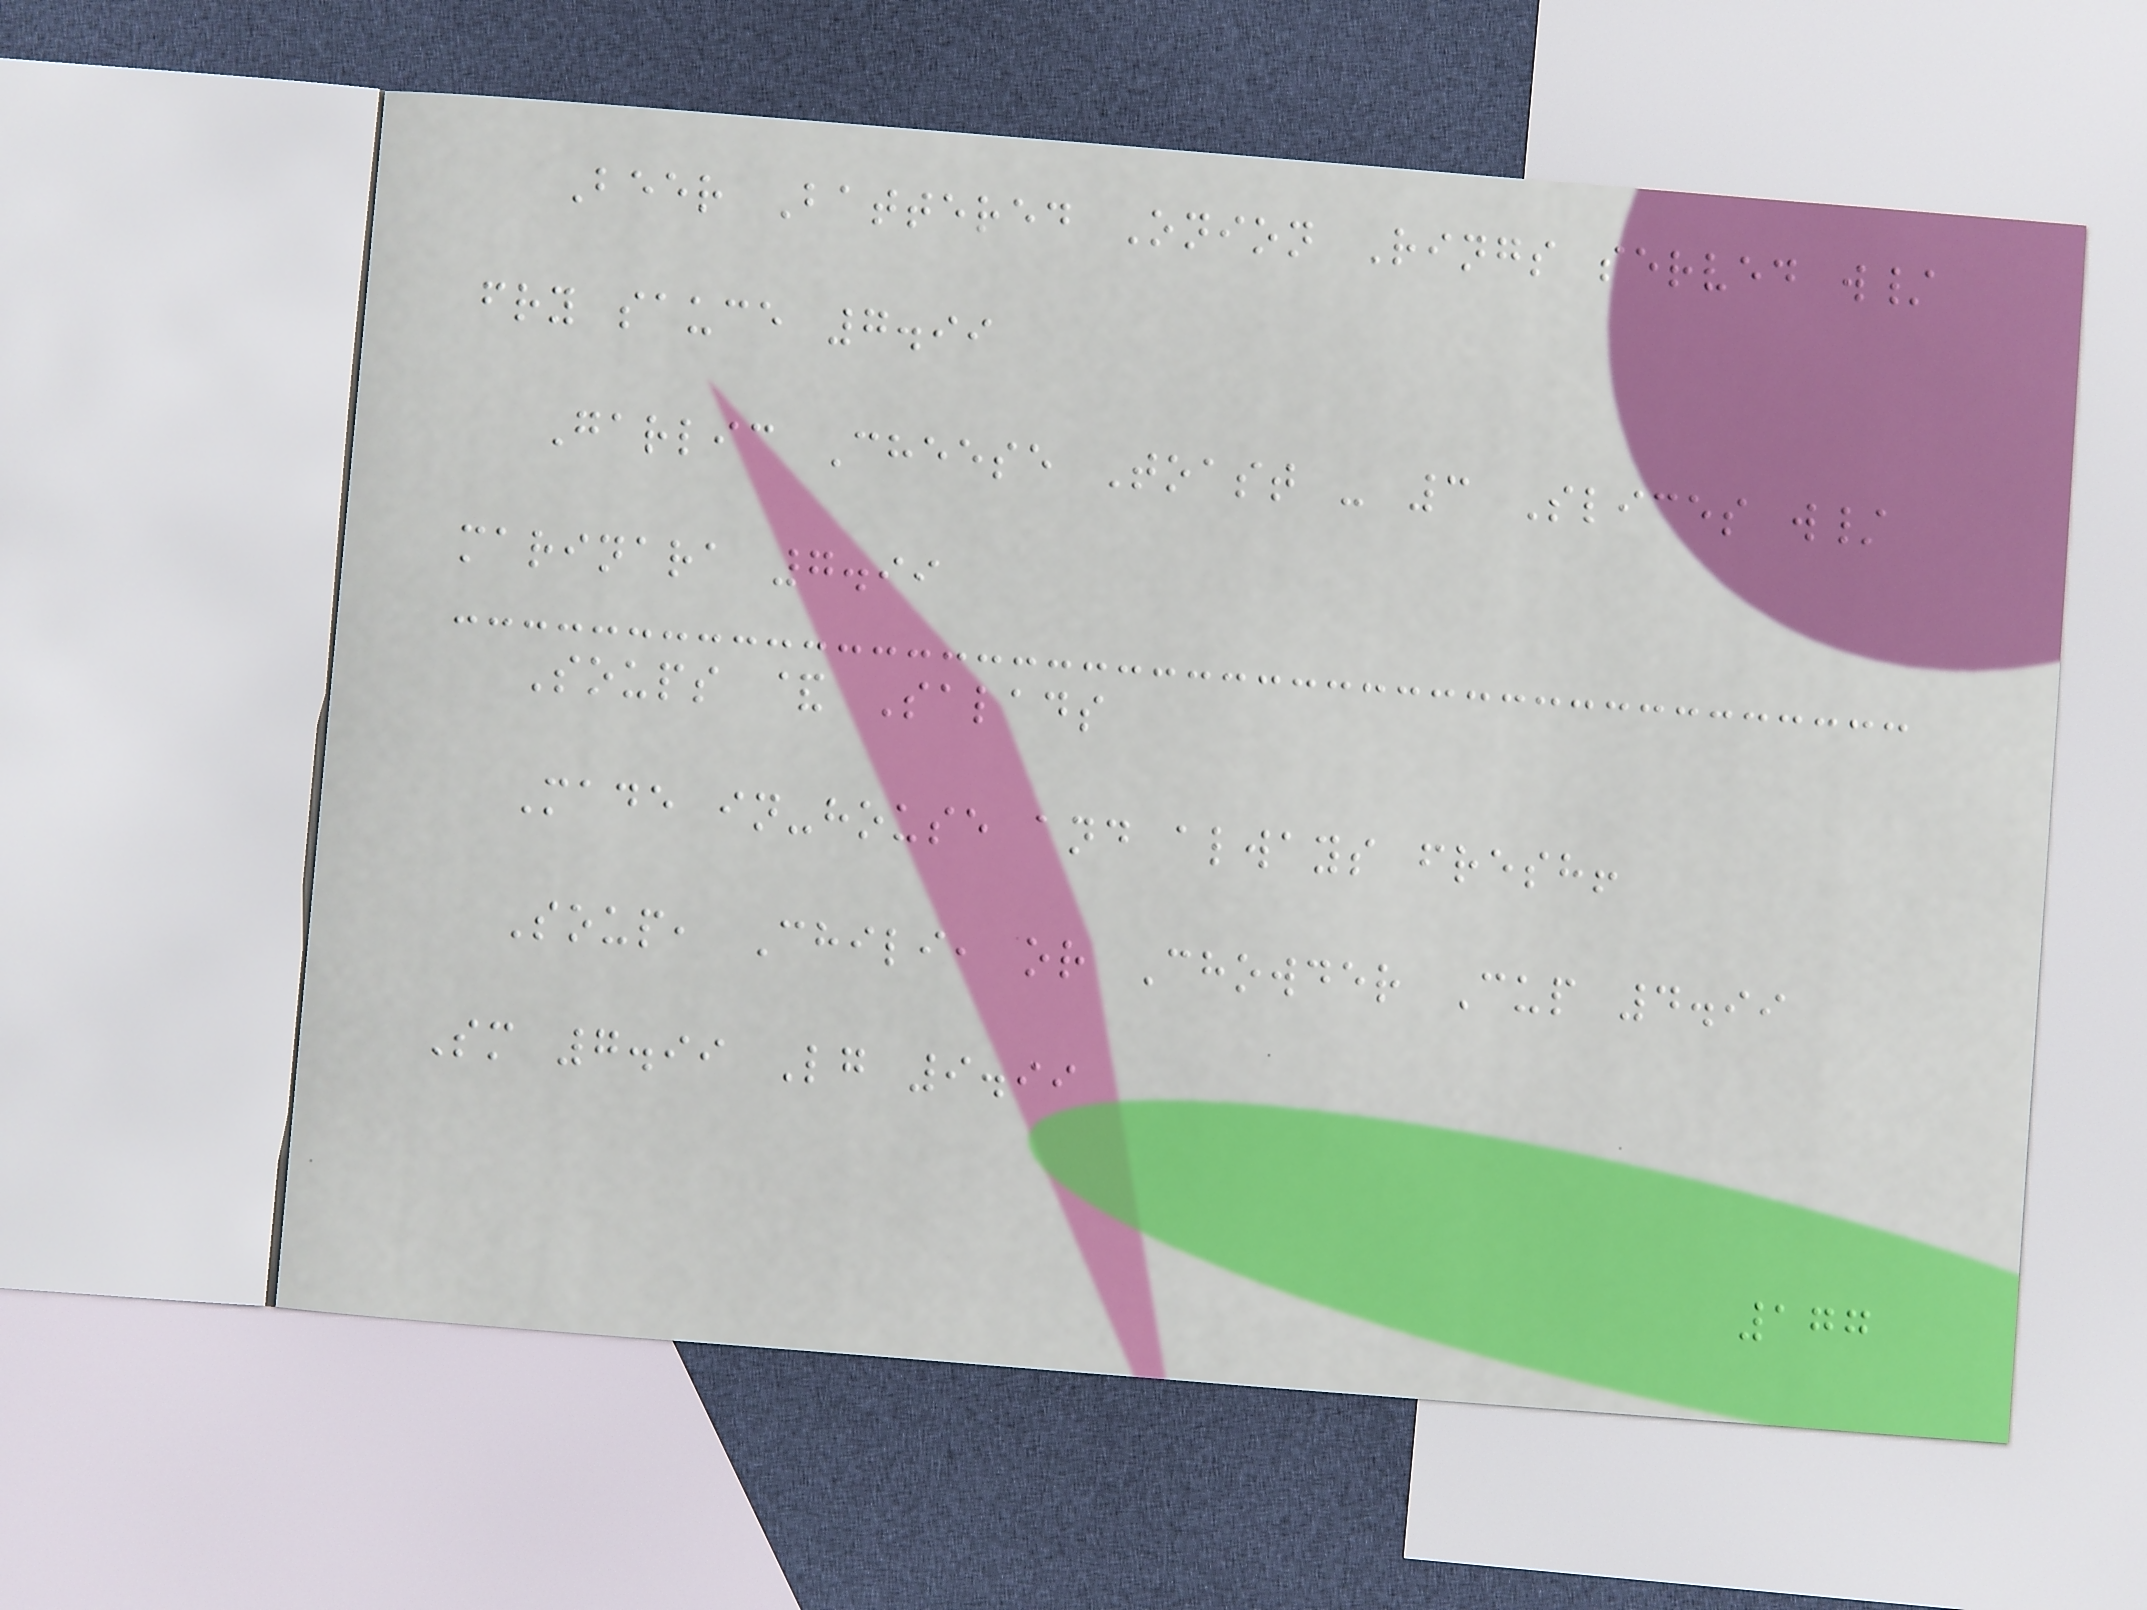Beer Battered Onion Rings served w/
fry sauce 7.99
Garlic Cheese Toast - 3 Slices w/
marinara 7.99
Soups & Salads
Made in-house and always fresh!
Soup, Chili, or Chowder Cup 4.99
Sm 7.99 Lg 9.99
177
